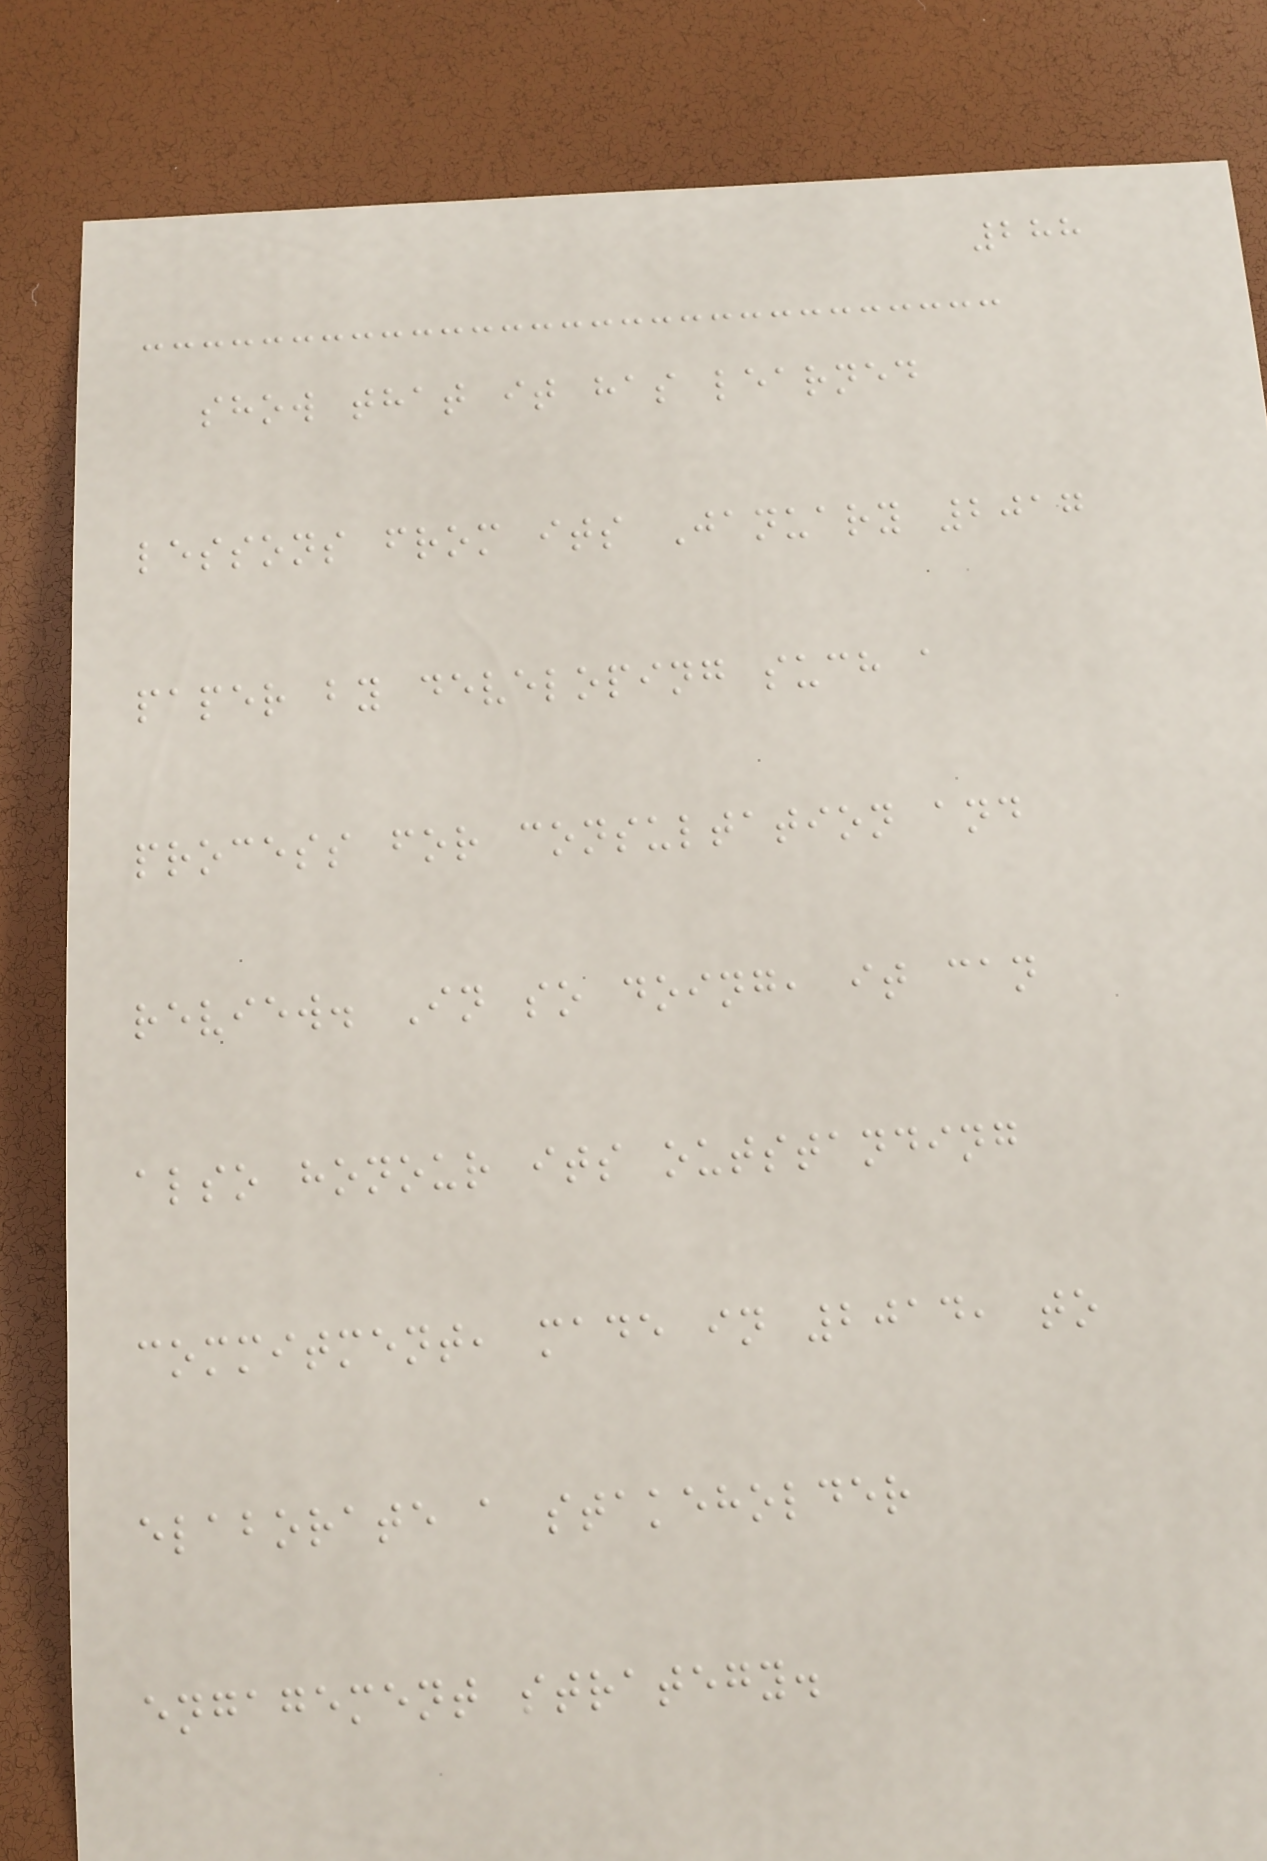288
show that it has learned
lessons from its January 2017
paper by developing such a
process for consultation and
review. In so doing, it can
also honour its outstanding
commitment, made in 2014, to
elaborate a stakeholder
engagement strategy.
